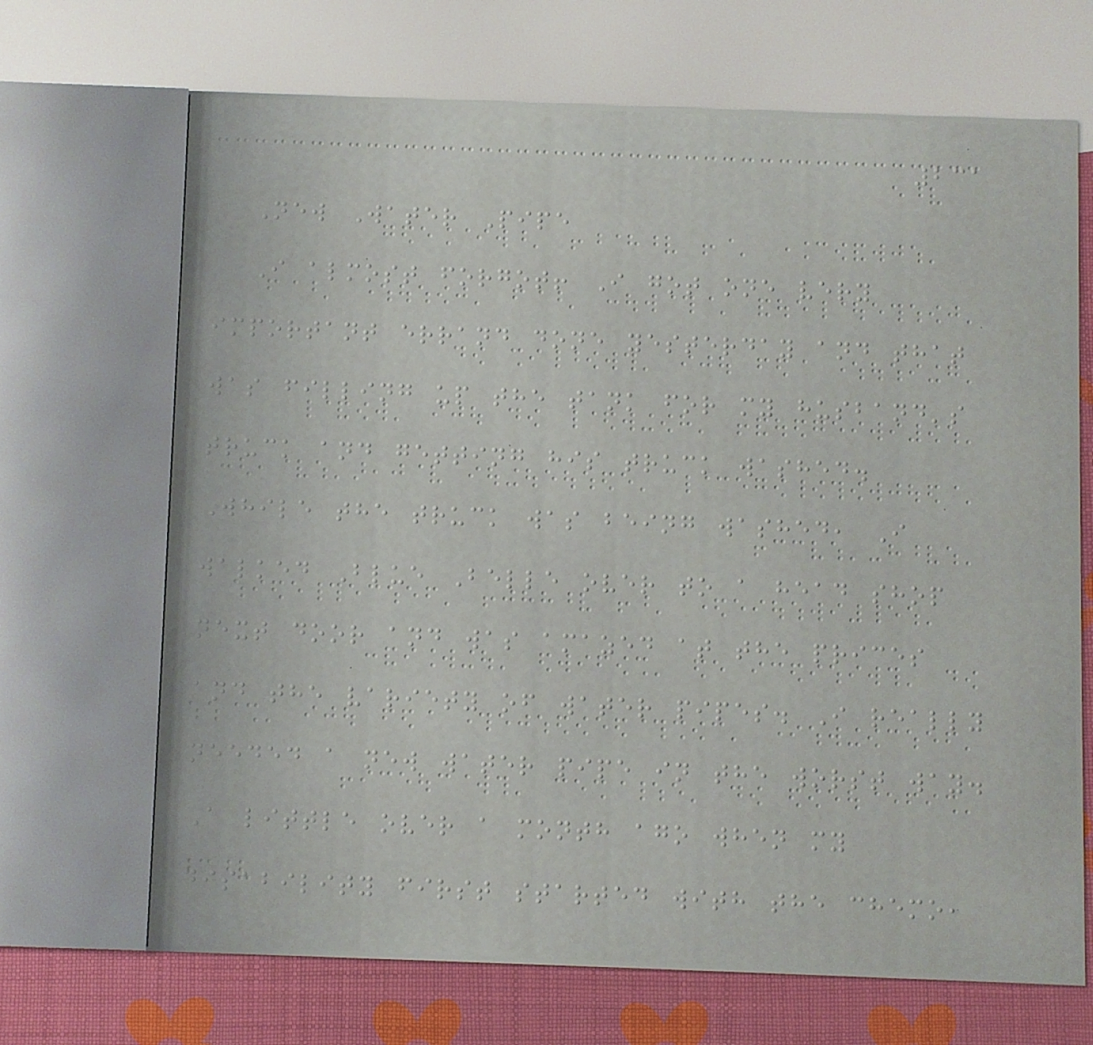231
New Water Pipe
I almost forgot! I got one very
important errand done yesterday and that
was filling up the tank for my husband's
truck and getting his truck washed.
While the truck was being washed, I
walked Blue Belle over to a head shop
next door and was amazed at the prices
and the variety of water pipes. I really
needed a new water pipe in the worst way.
A little over a month ago when my
disability first started with the chemo,
